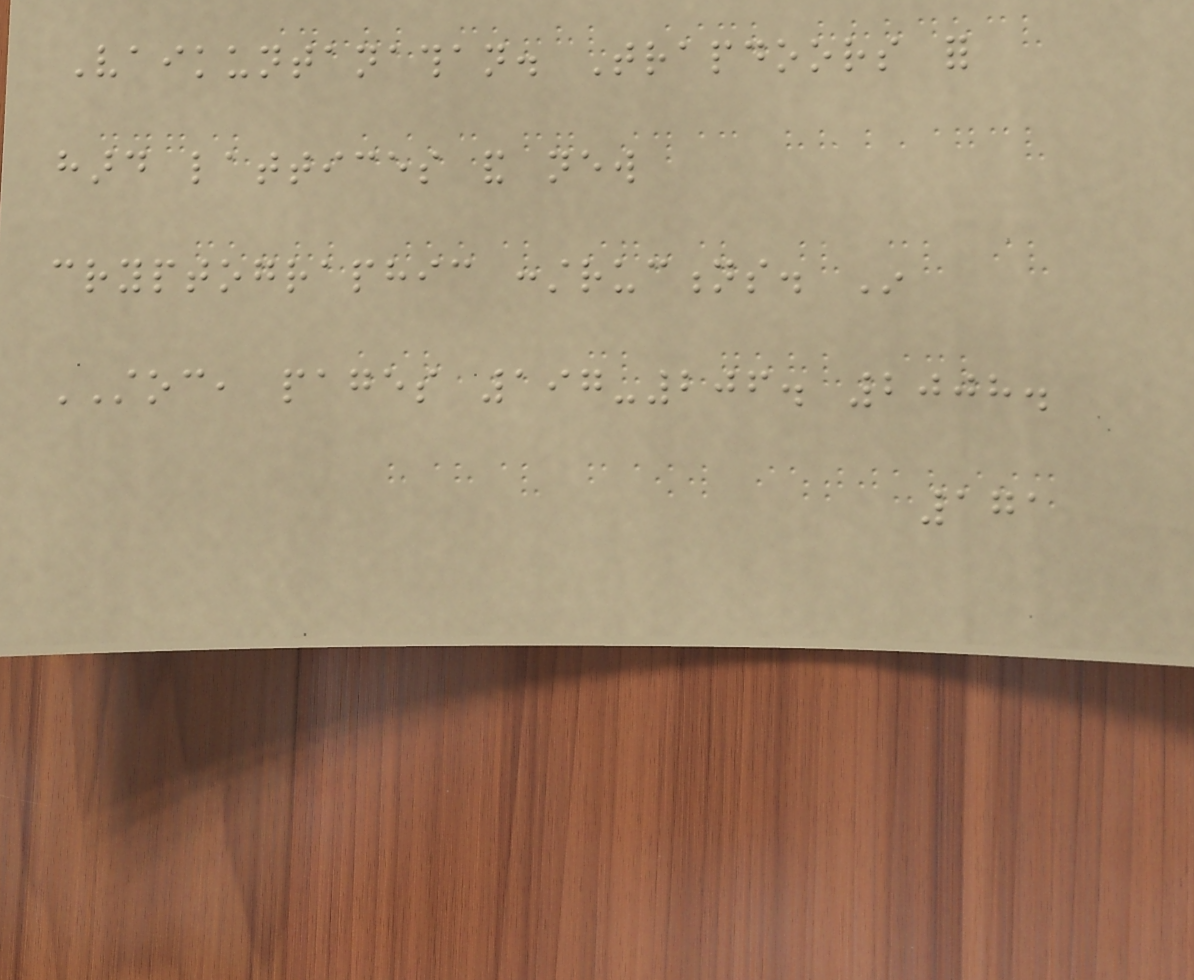Vaikuntanathan. Trapdoors for
hard lattices and new
cryptographic constructions. In
STOC, pages 197-206. 2008.
171
